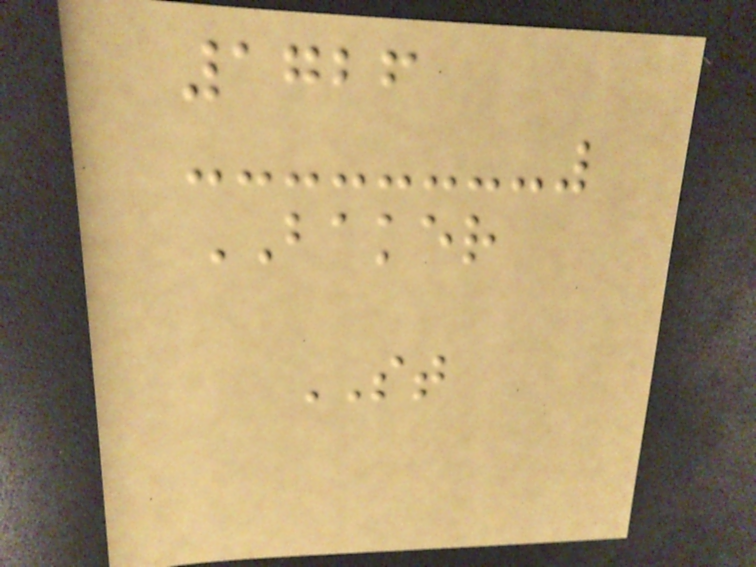1726
BAKER
ST
